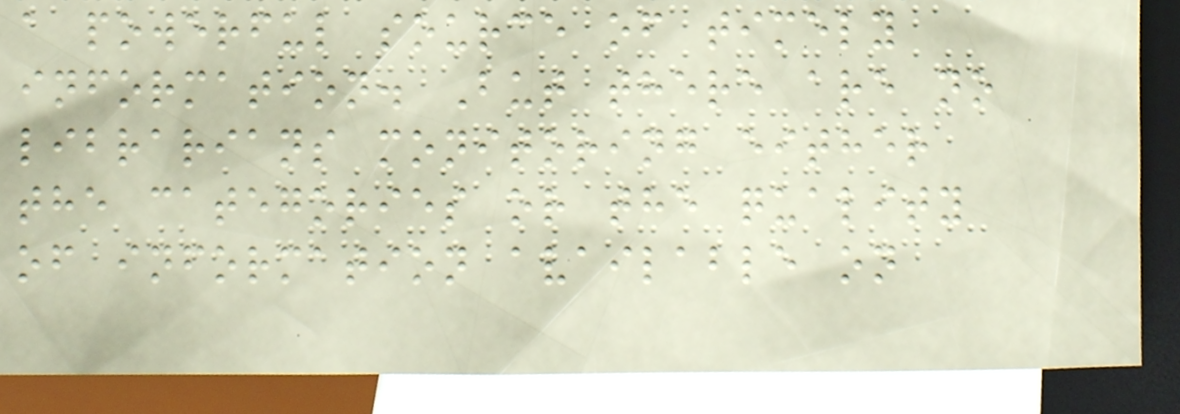a powerful source of timely
information. But there are no
librarians monitoring either
the categories or the quality
of information available on
